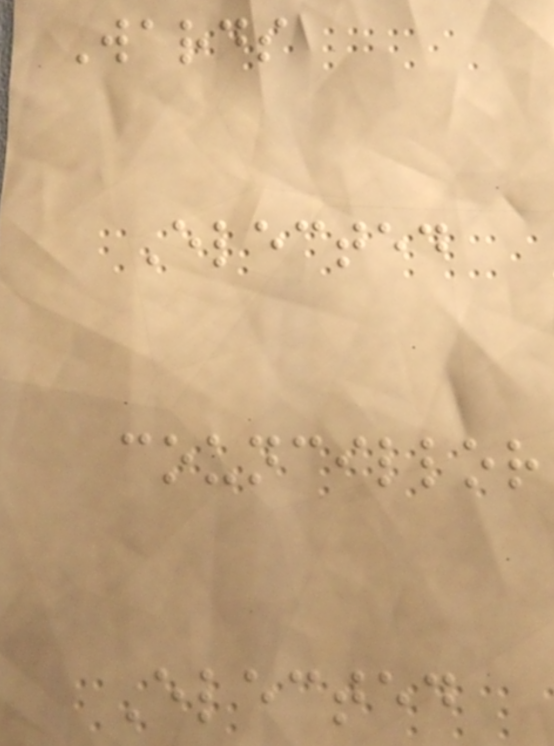Wards
Elected
councillor
Elected
